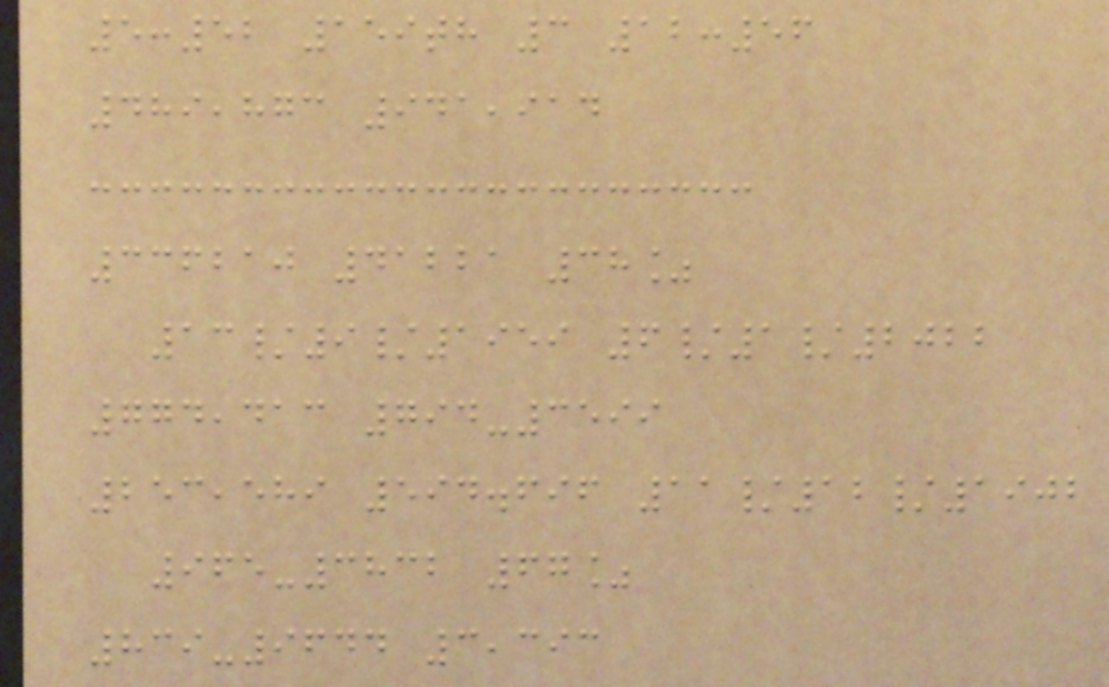5:52 159th 3 12:56
489,873 941,914
336210 41221 38%
13/9/1959 6/1/2022
774,413 794-3599
253,589 594.696 11/12/1902
965-3832 67%
839-9644 3,393
